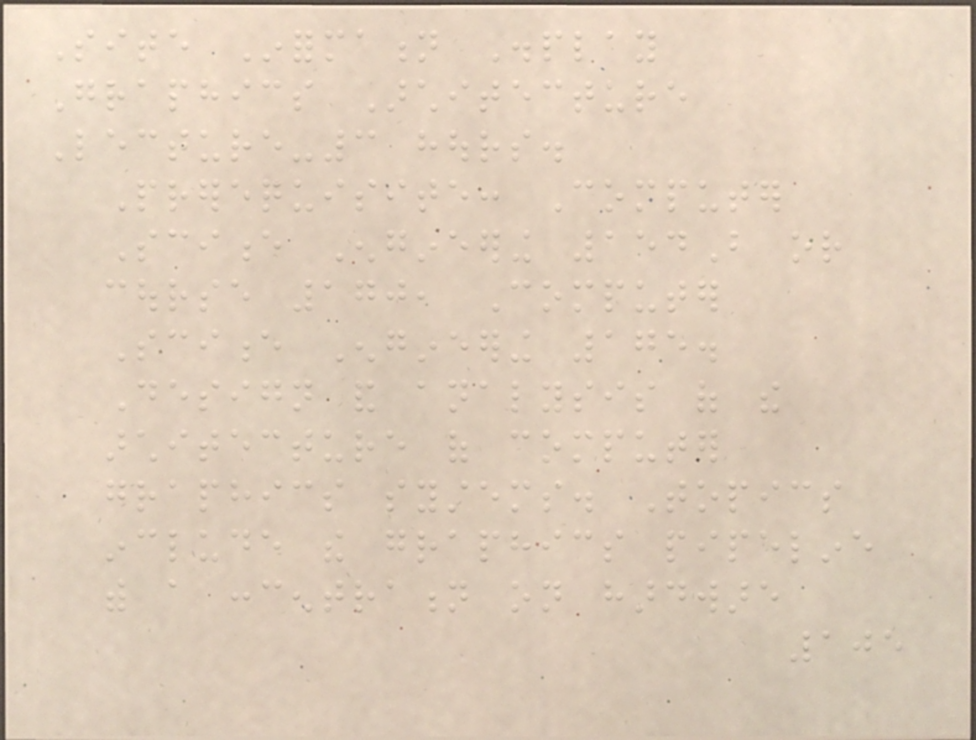Site Information Display
Graphics Architecture
Lecture-3 hours.
Prerequisite: Computer
Science Engineering 154B or
course 170, Computer
Science Engineering 175.
Design and analysis of the
architecture of computer
graphics systems. Topics
include the graphics pipeline
with a concentration on hardware
105
